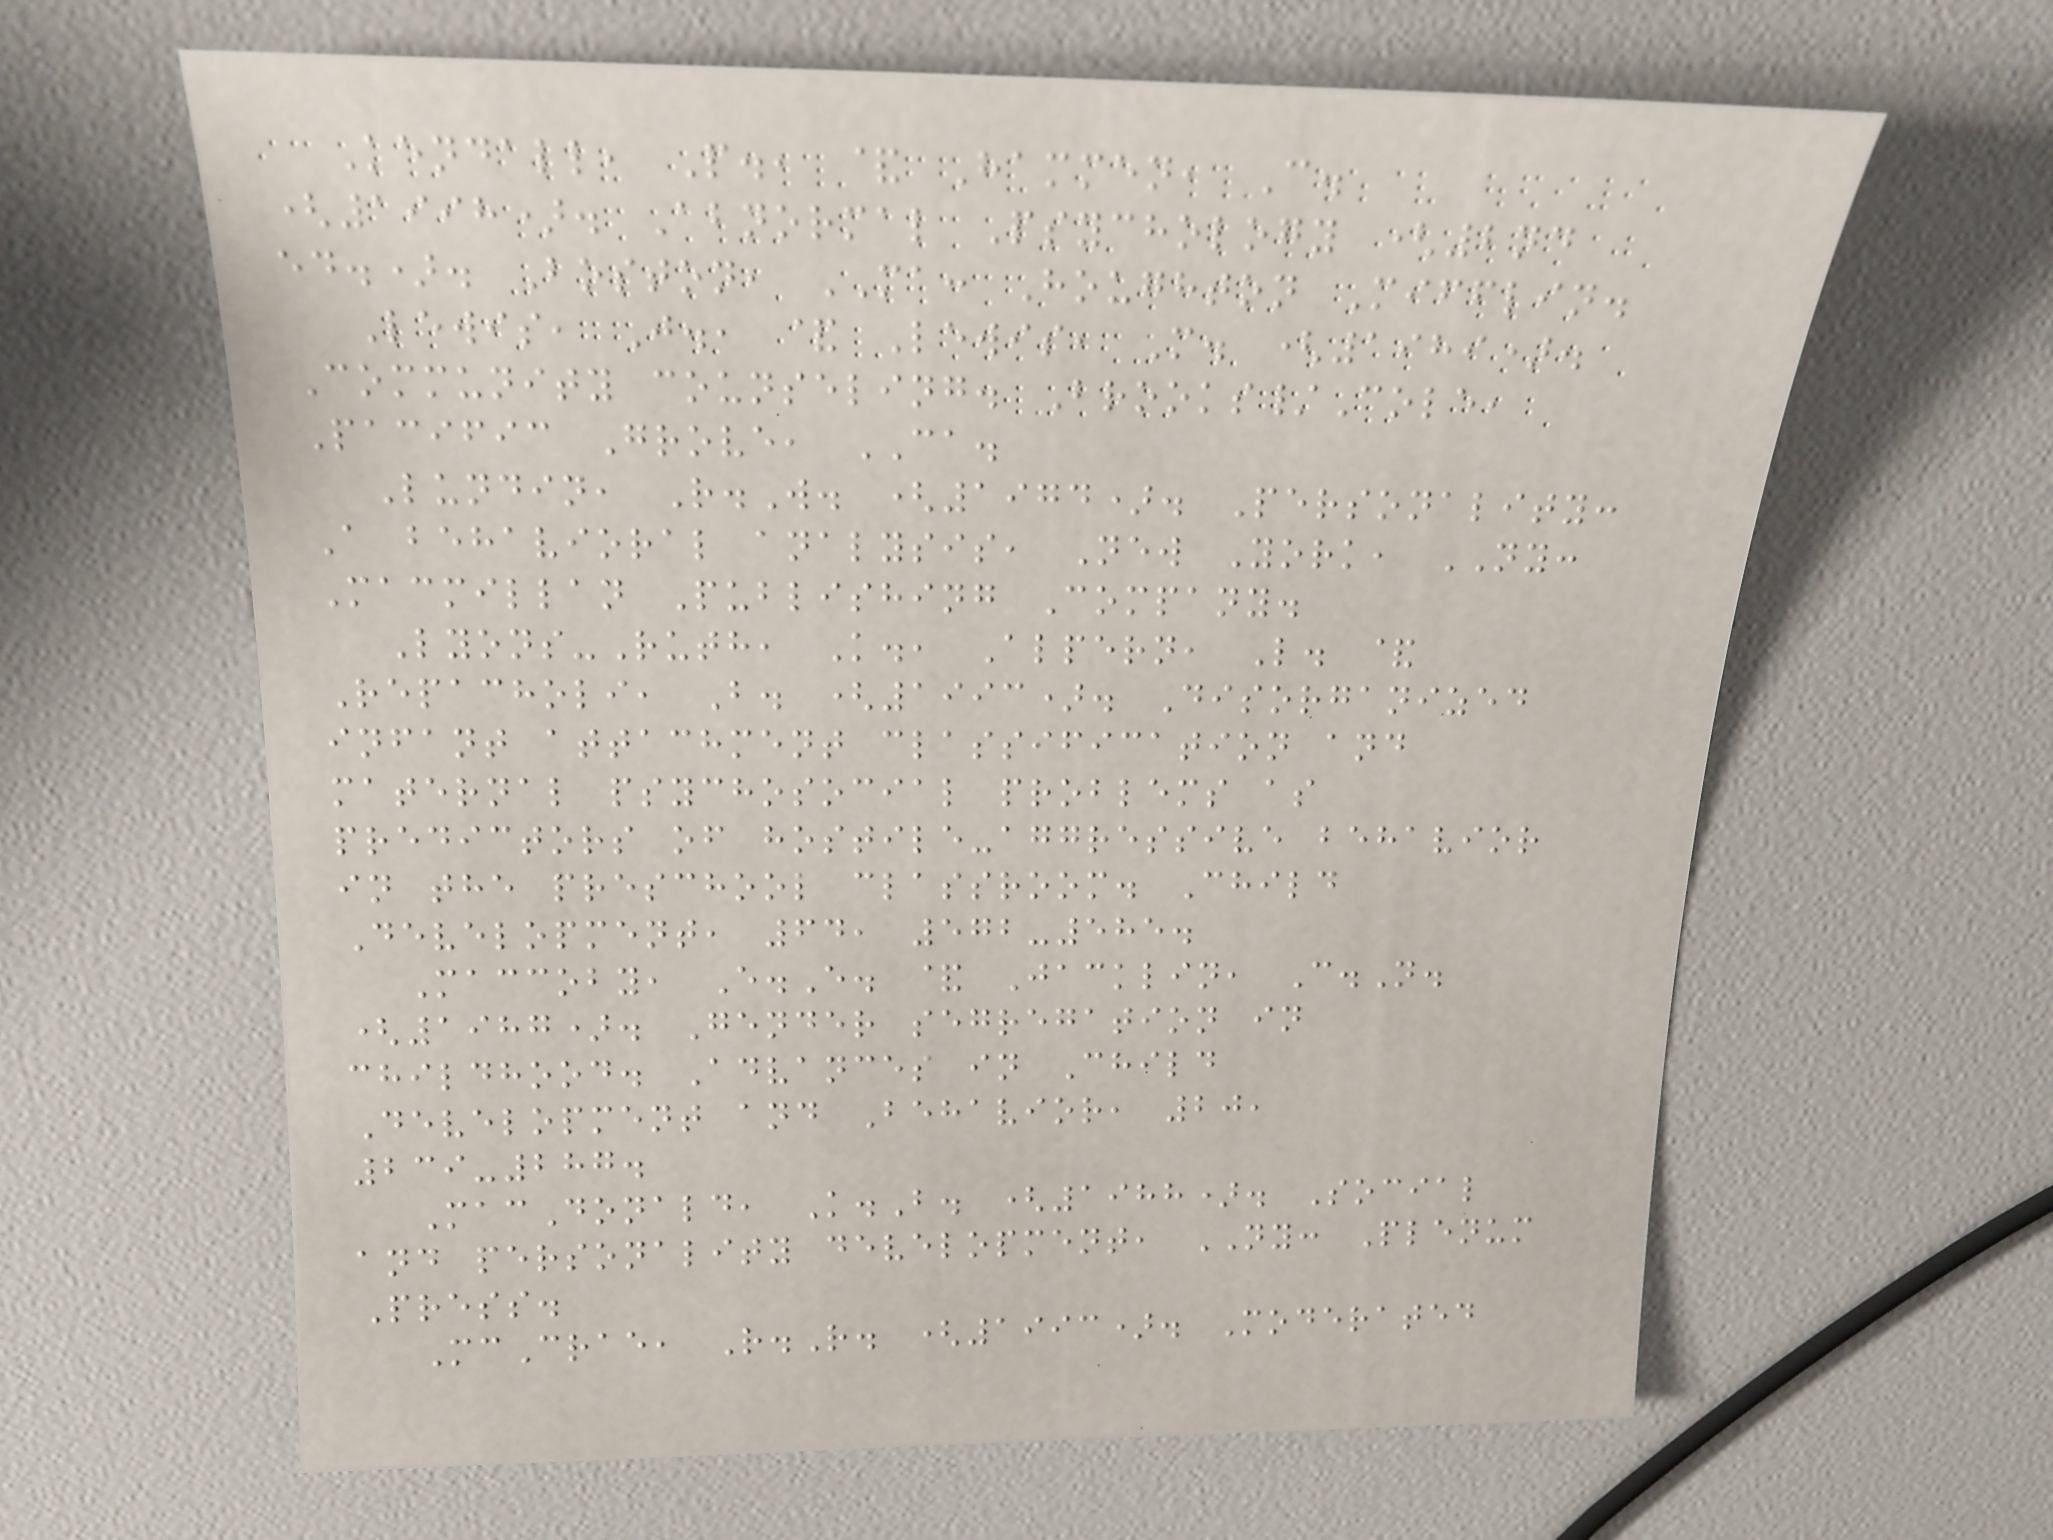Kendall, P., & Hammen, C.
(1998). Abnormal Psychology (2nd
ed.). Boston, MA: Houghton Mifflin.
Lewis, J., & Lewis, M. (1989).
Community counseling. Brooks/Cole,
Pacific Grove, CA.
Lundin, R.W. (1974). Personality:
A behavioral analysis, New York, NY:
Macmillan Publishing Company.
Lyons-Ruth, K., Alpern, L. &
Repacholi, B. (1993). Disorganized
infant attachment classification and
maternal psychosocial problems as
predictors of hostile-aggressive behavior
in the preschool classroom. Child
Development, 64, 572-585.
Maccoby, E.E. & Jacklin, C.N.
(1987). Gender segregation in
childhood. Advances in Child
Development and Behavior, 20,
239-287.
MacDonald, K.B. (1988). Social
and personality development, NY: Plenum
Press.
McCrae, R.R. (1993). Moderated
